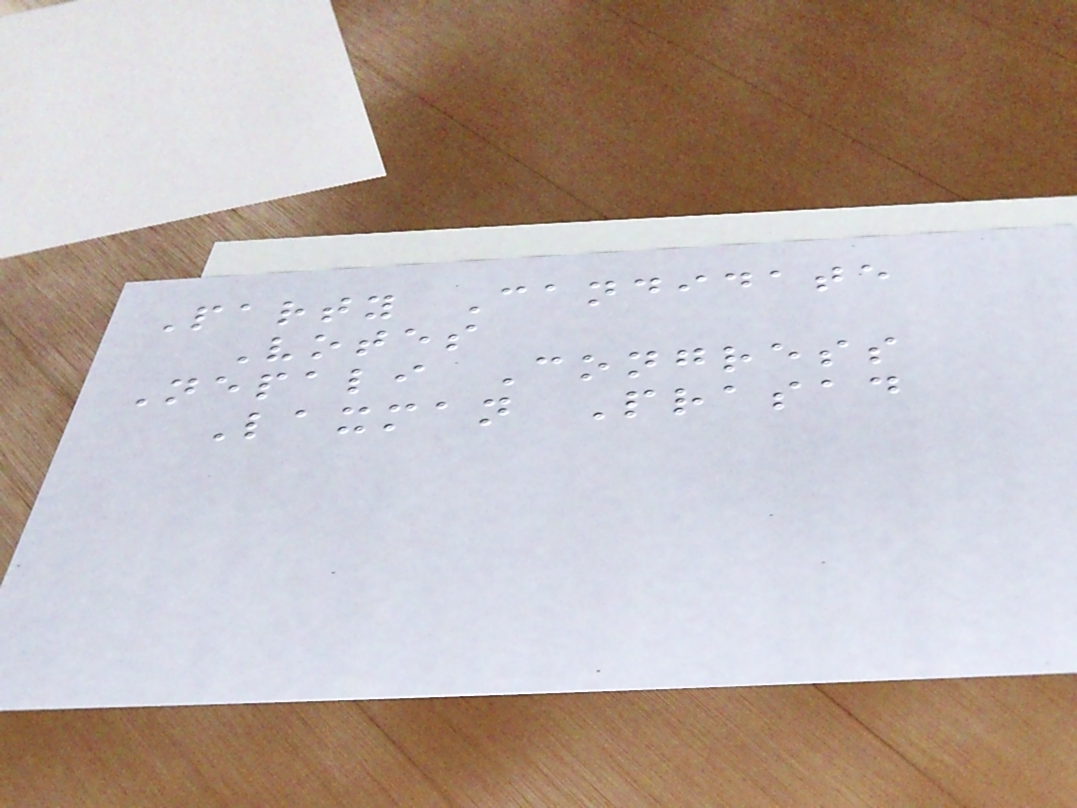Party Candidate
Votes
Nepali Congress
Laxman Prasad
